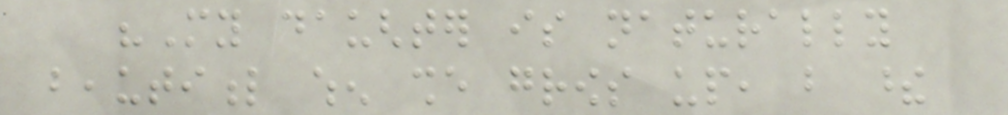"My daughter is naturally
beautiful when she grows up, but these
